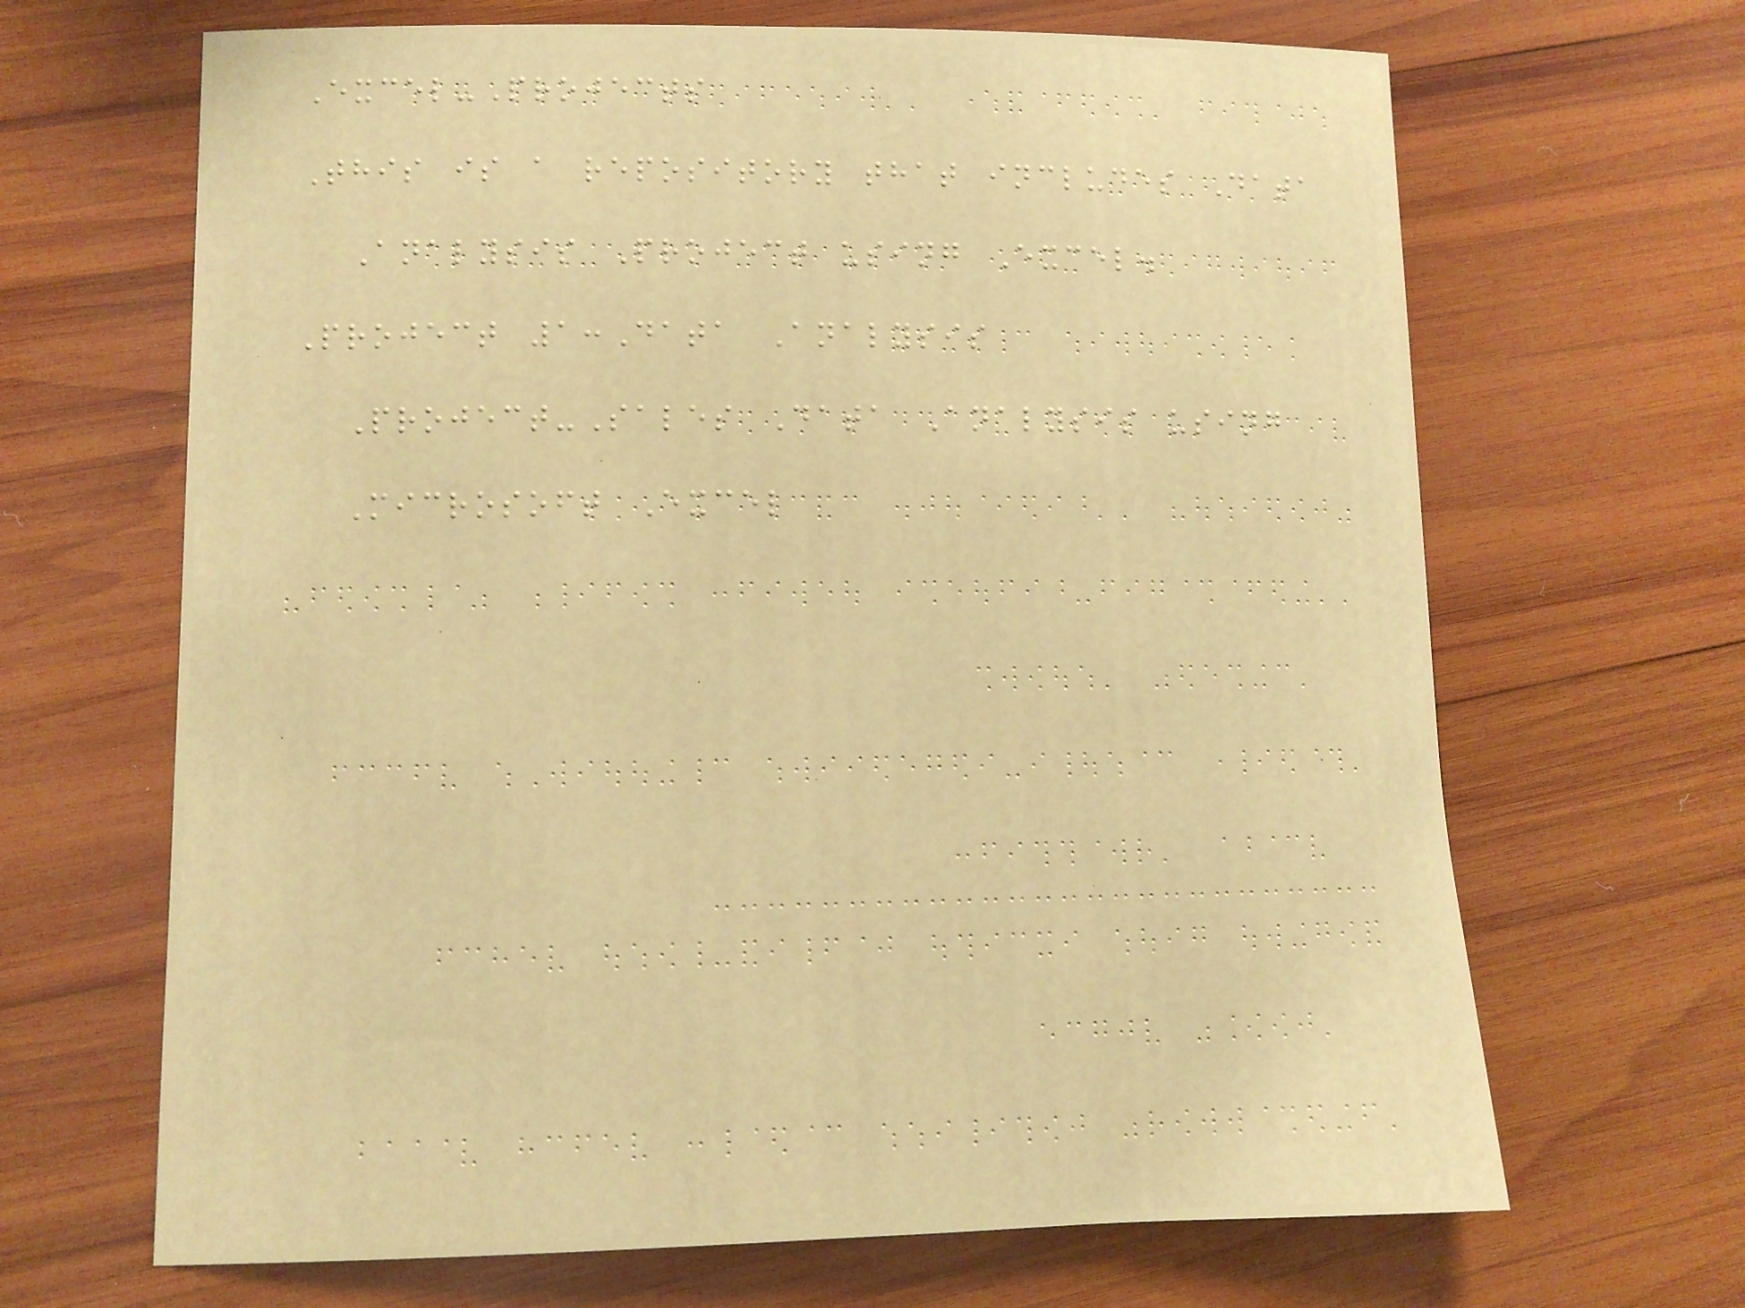Excel-Projects
This is a repository that includes Data
Analysis Project using Excel.
Project 1:Data Analysis
Project-Sales Data Analysis using
Microsoft Excel
